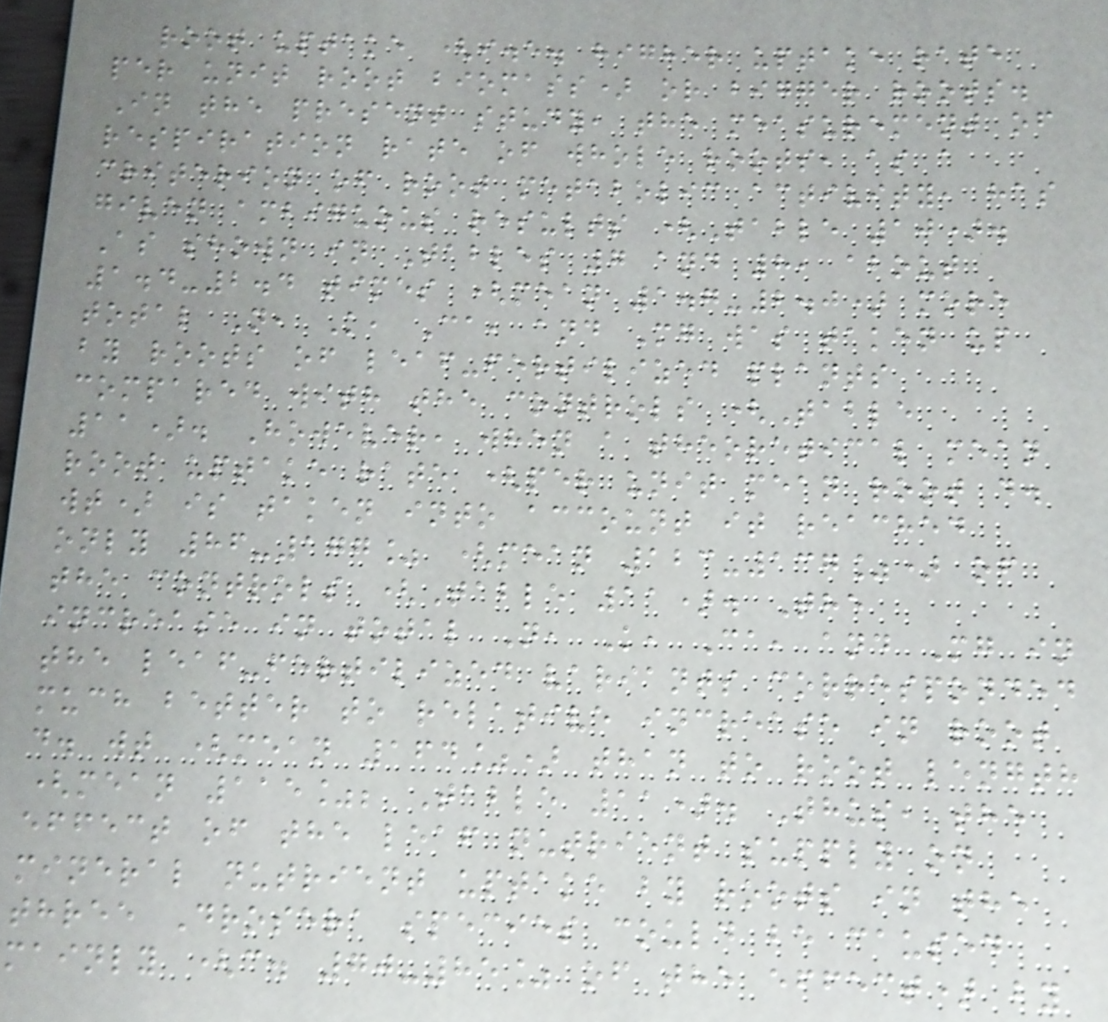root uptake (i.e. higher uptake rate
per unit root biomass) or bigger roots.
In the present study, the measurement of
respiration rate of whole roots, as a
criterion of root metabolic activity, has
given ambiguous results (Table 10).
As shown in Tables 7 and 8, about
1.4-2.4 times (mean 1.7-2.0) more
total N, K, Ca, and Mg was taken up
by roots of leaf-fertilized plants
compared with the controls (Table
11). However, when a theoretical mean
root uptake rate (per unit mean root d.
wt) is taken into account it reached
only 86-177% (mean 123-137%) of
the controls (Table 11). The
increase in total N, K, Ca, and Mg in
the leaf-fertilized variants corresponded
much better to relative increase in root
d. wt (mean 164%) than to root length
(mean 115%; Table 11). Thus, the
effect of the leaf nutrient supply on
mineral nutrient uptake by roots in the
three Drosera species could be caused
mainly (c. 70-85% of the effect) by
